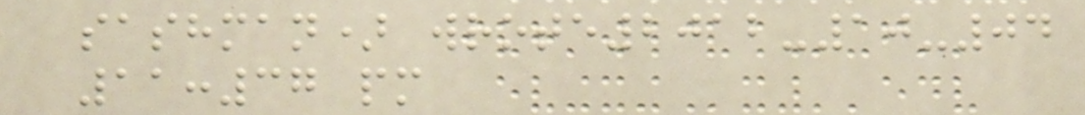sashman) wrote2012-10-04
11:37 pm
